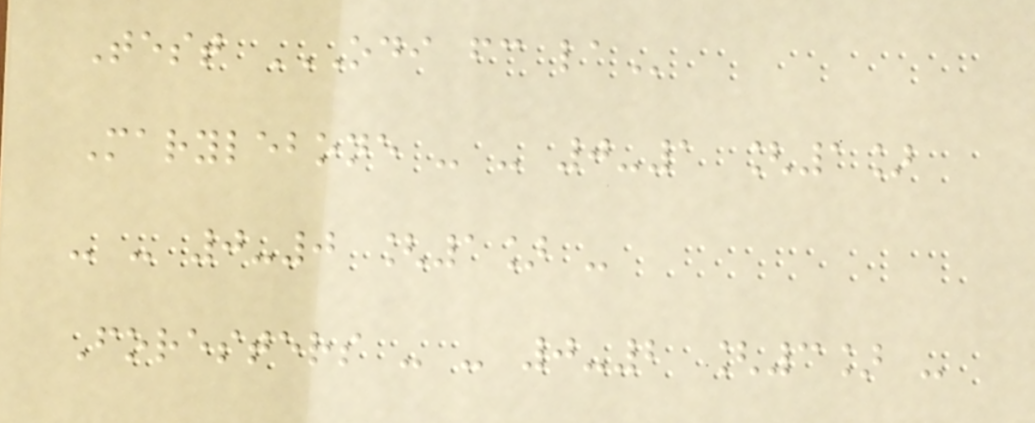Test ODI FC LA
Marylebone - - 0-1 [1]
- - 0-0 [1] -
Foresters - - 0-2 [3] -
